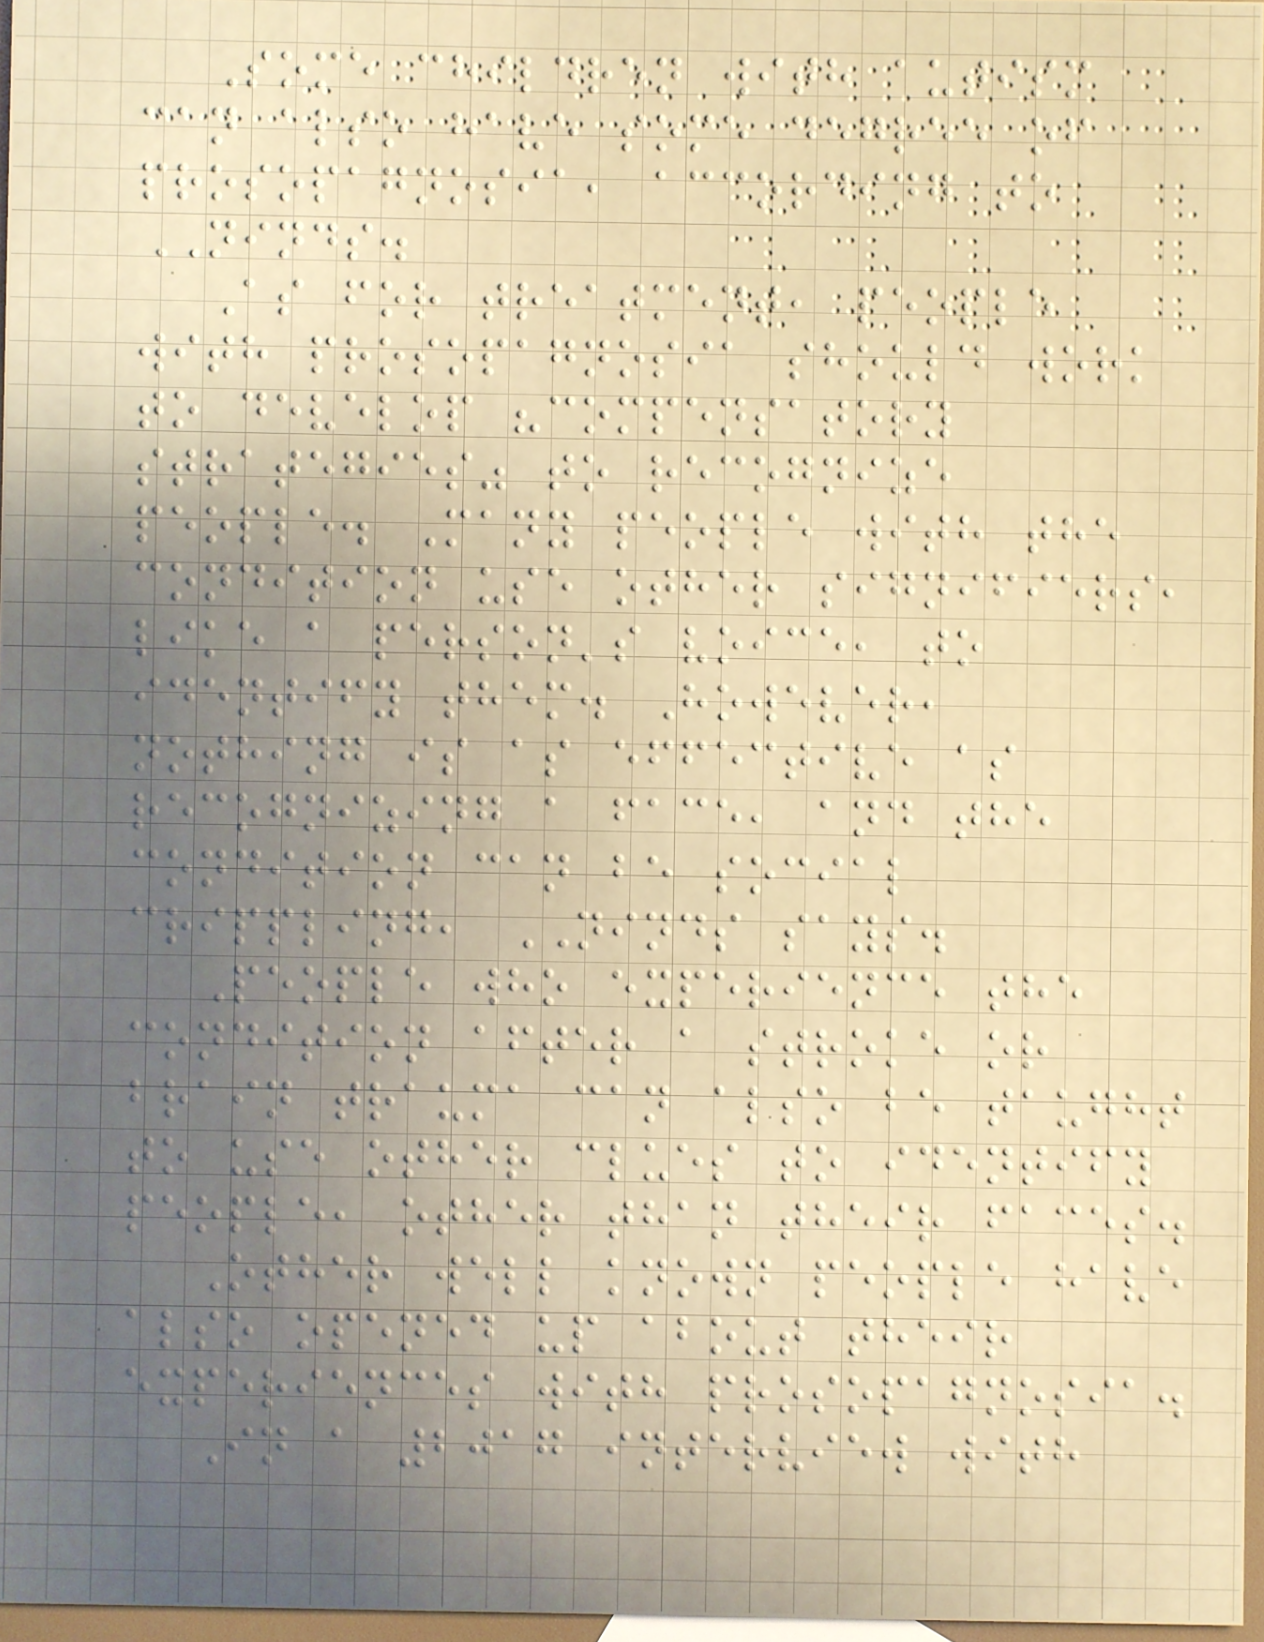Some children with autism
can also have some degree of
prosopagnosia, according to
NINDS.
As for treatment, people
with prosopagnosia should work
to develop "compensatory
strategies" to recognize
people. Many people with the
condition use other signifiers,
like a person's voice, to
identify them. However,
nothing is as effective as
recognizing a face, and the
condition can be social
crippling, NINDS says.
People who experience the
condition after a stroke or
brain trauma can also be taught
to use other clues to identify
people, other than their faces.
Other well known people have
also opened up about their
experiences with prosopagnosia.
In a 2017 interview with
